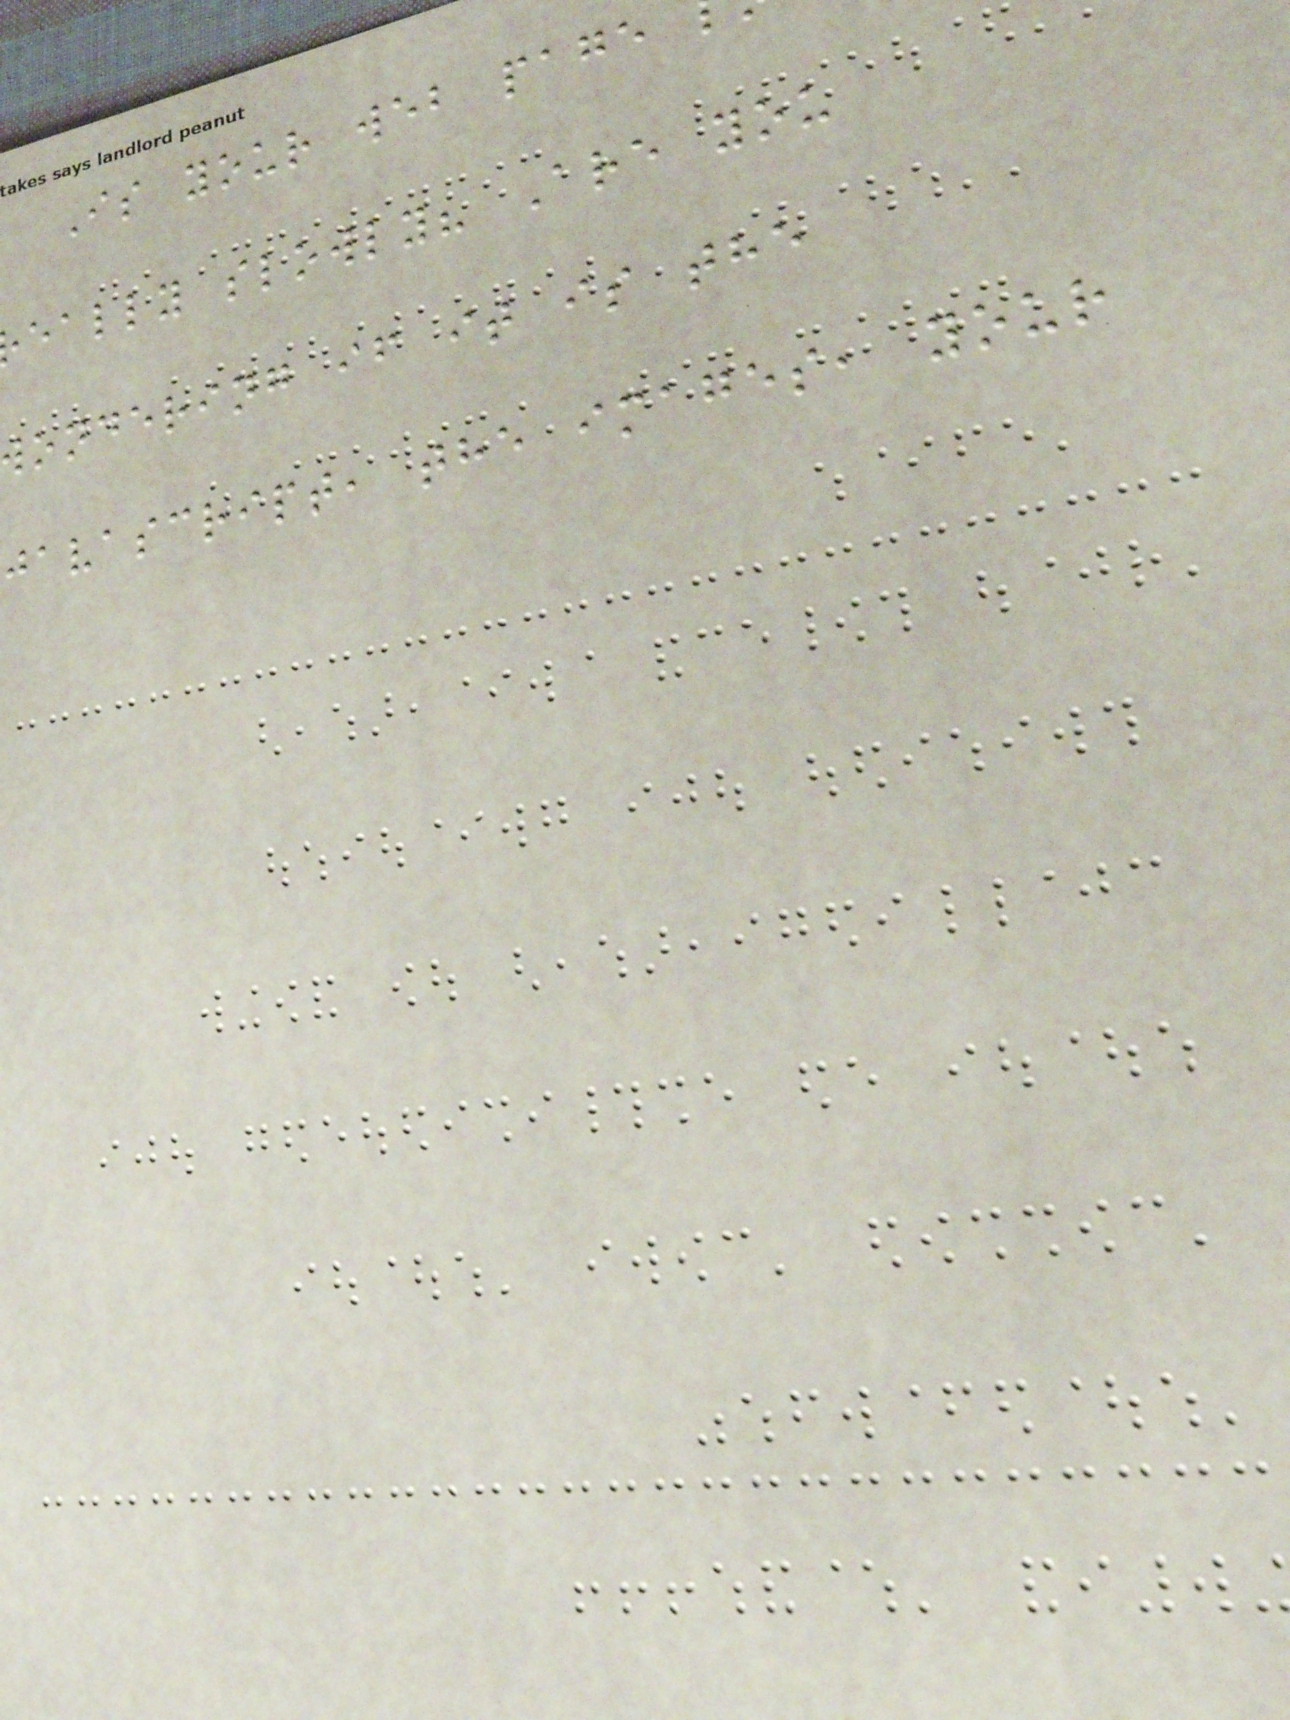Is your web page
eally slowly? Are you
wondering if it is the
javascript, the images, your
